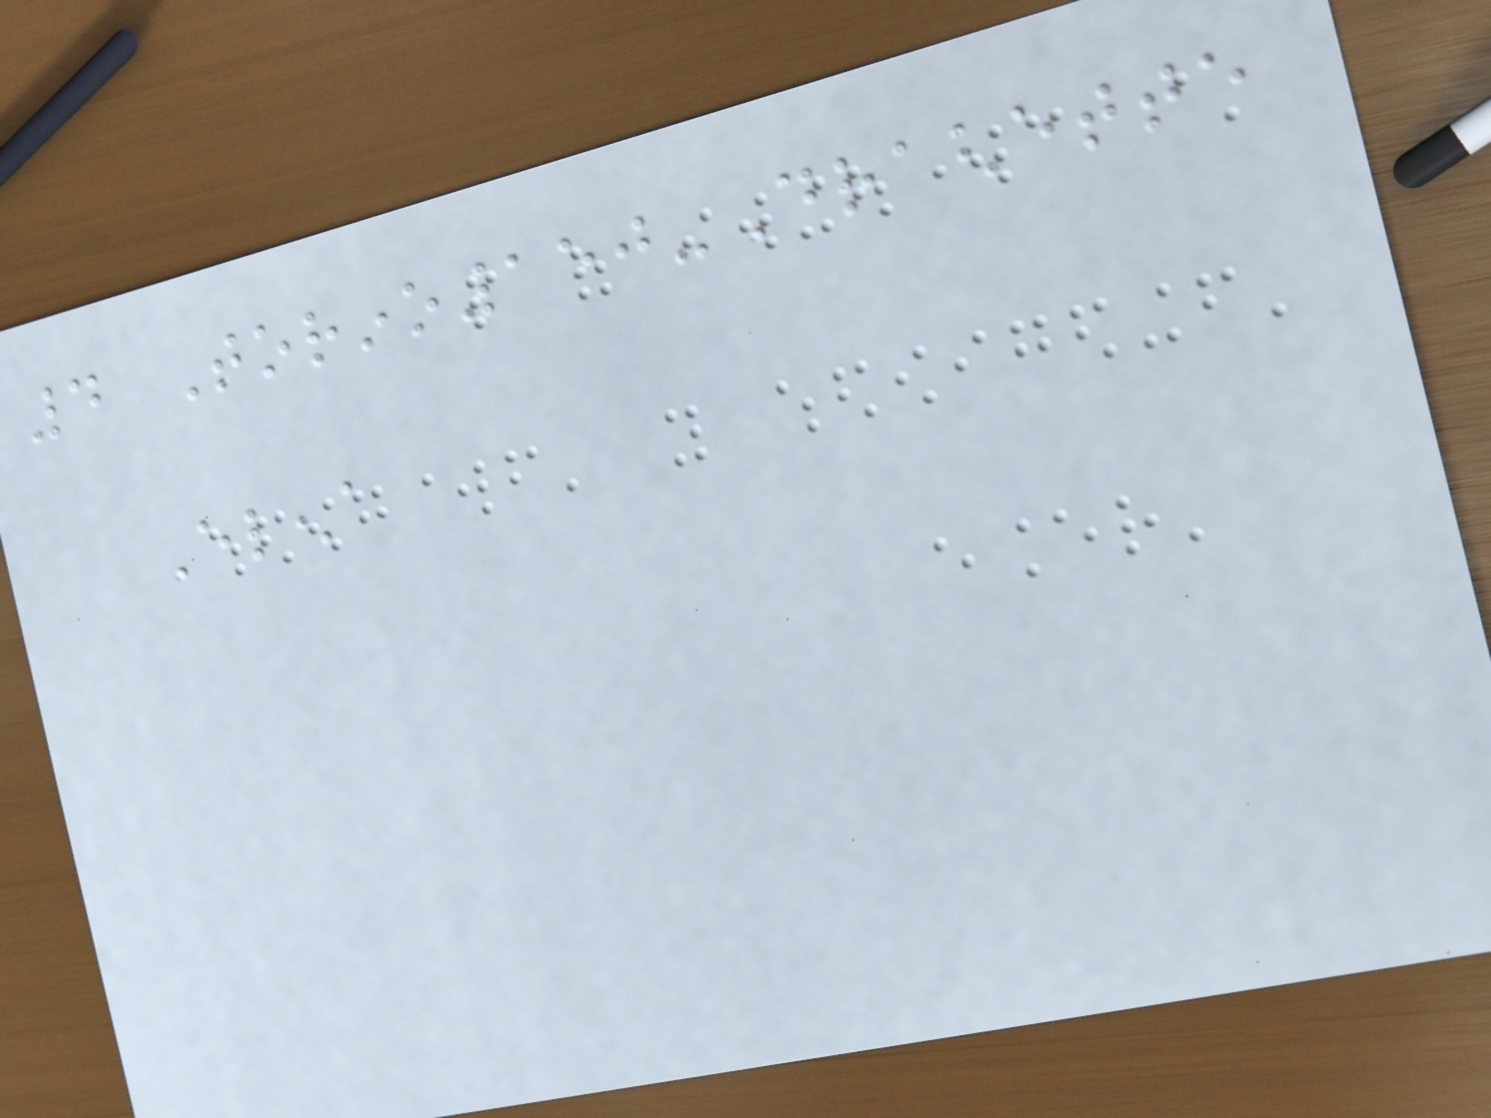4 Torino150-Draghette
Elena
